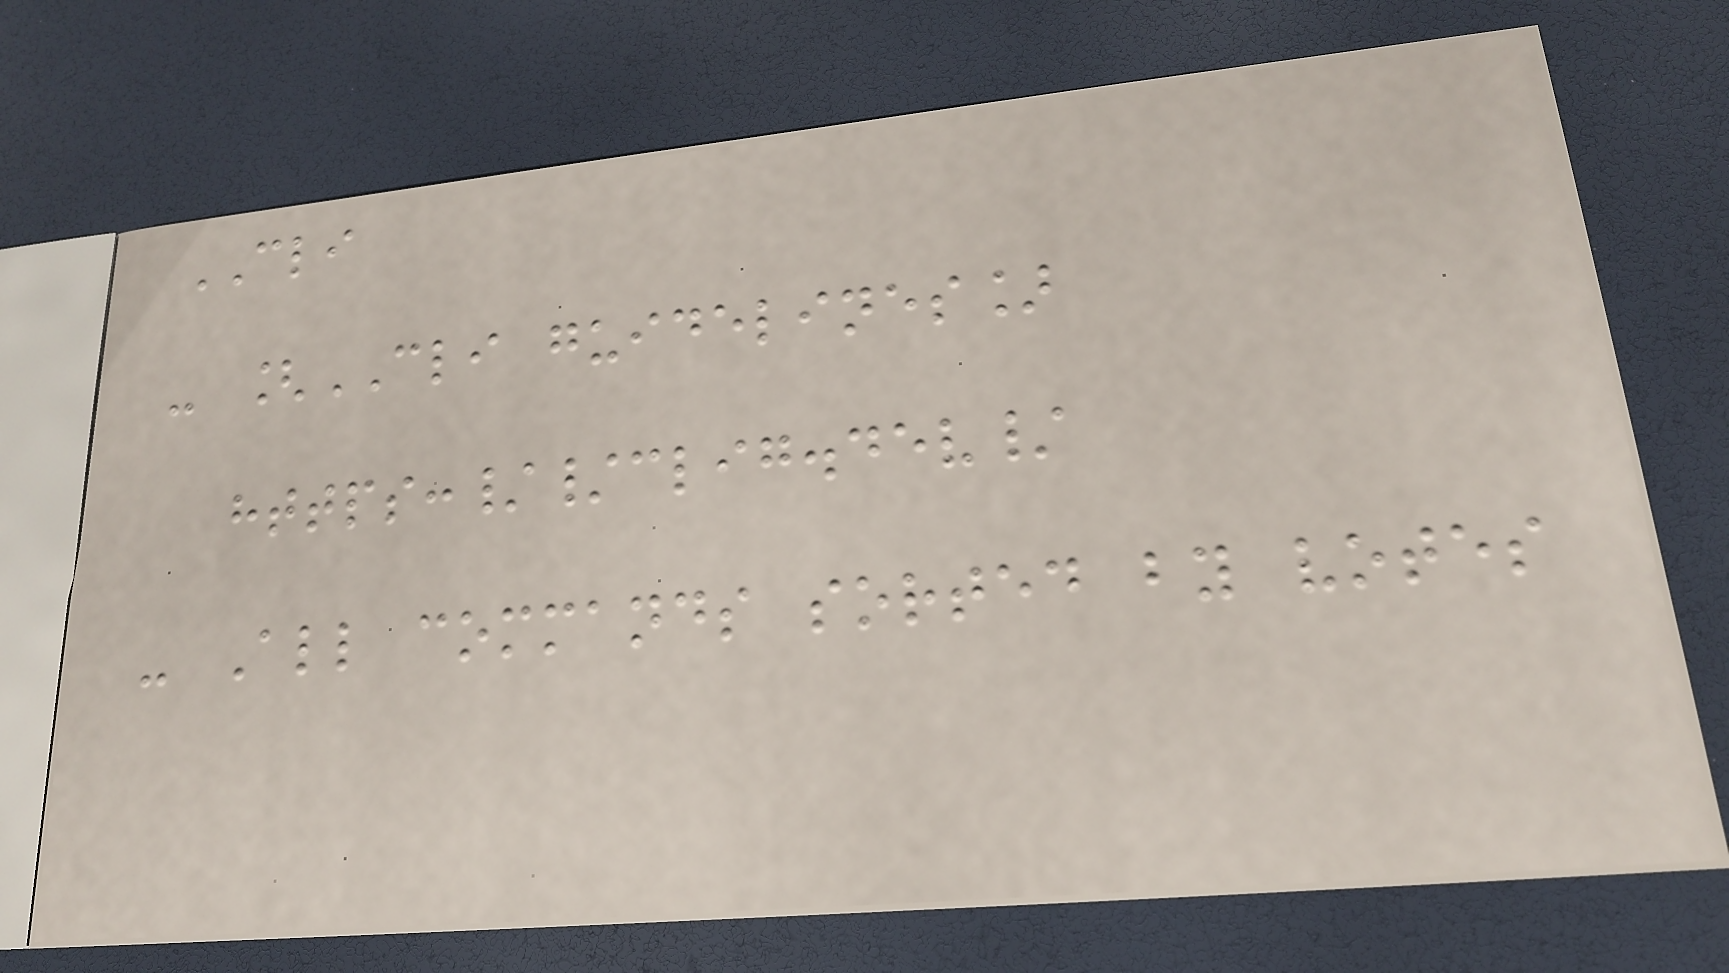CLI
- [CLI guidelines]
https://clig.dev/
- All commands sorted by votes
